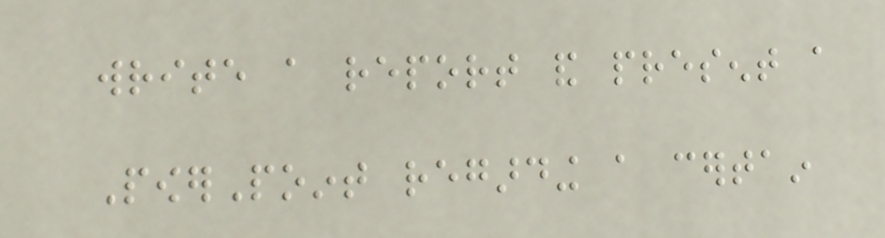write a report and present a
PowerPoint regarding a certain
